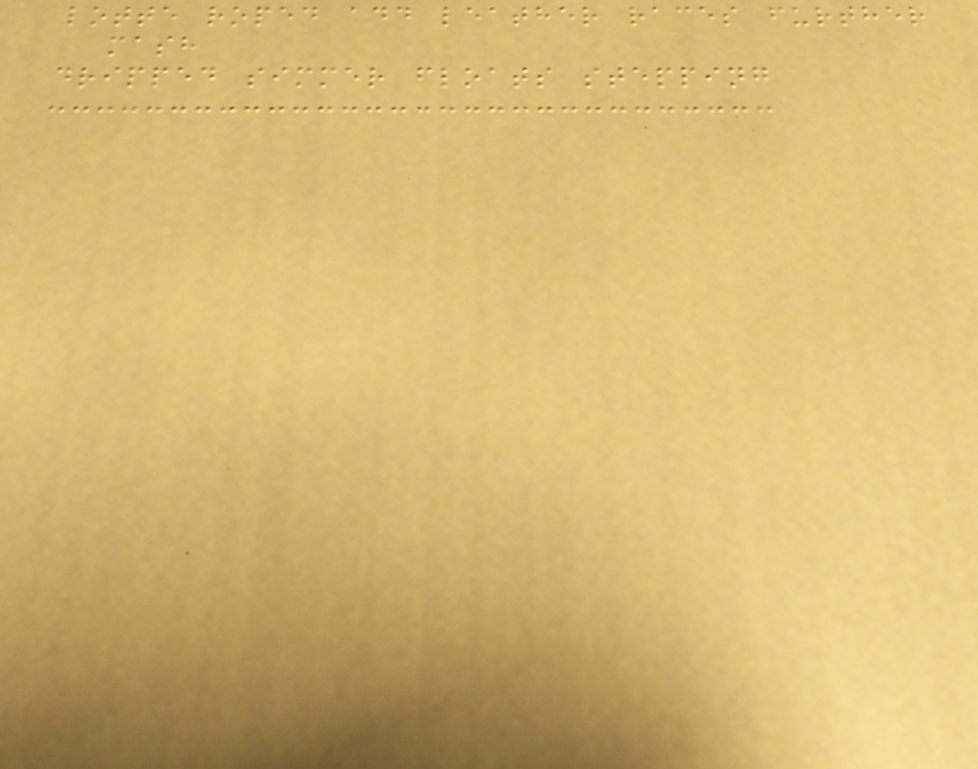lotte roped add leather races further
mash
dripped simmer floats stepping
